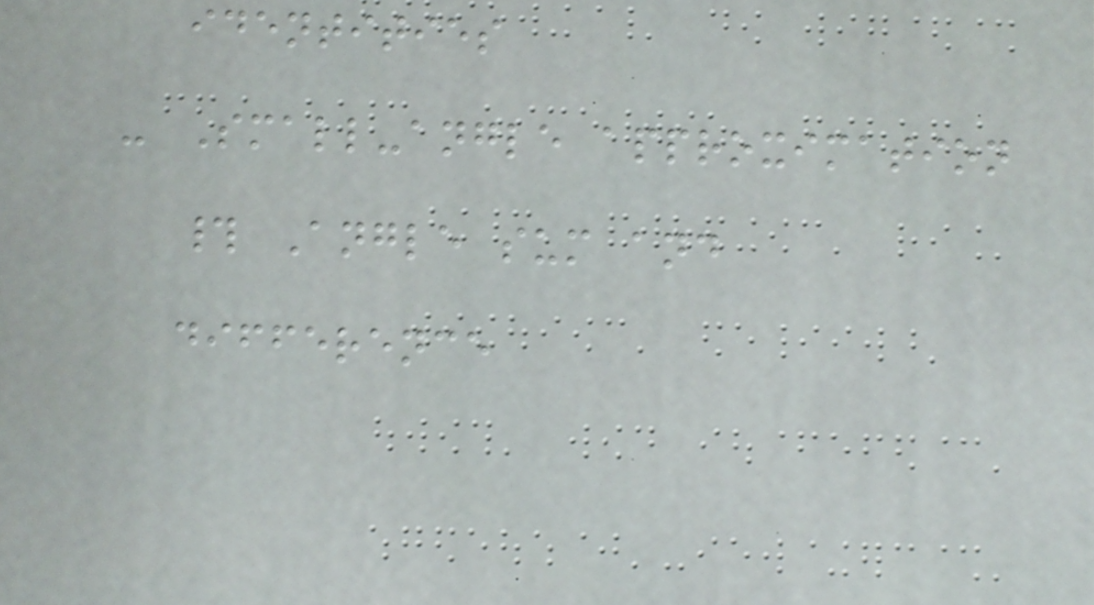identities
- Small-angle approximation
# Angle sum and
difference
